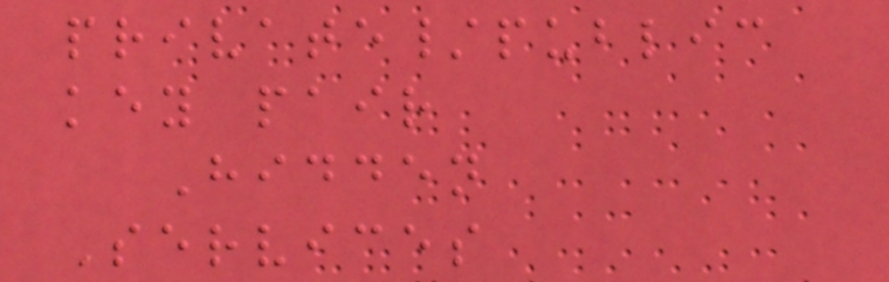private/public
key pair
Hidden
Services
